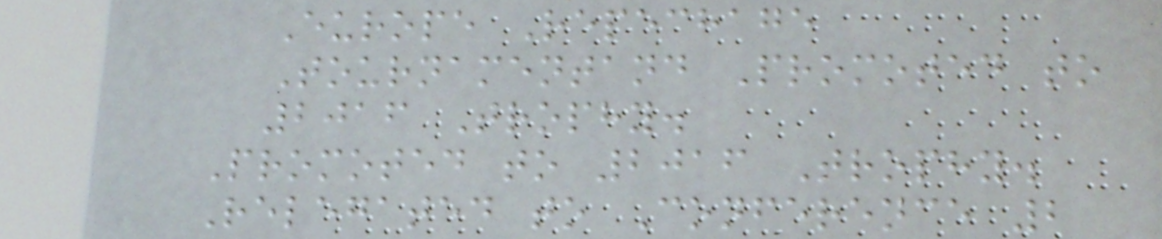Europe Repechage
Tournamentand Promoted to
2016 Trophy.
Promoted to 2016 Trophy.
Relegated to Conference 2
